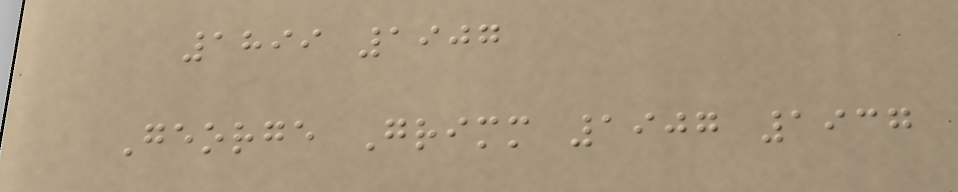1899 1907
George Grimm 1907 1937
